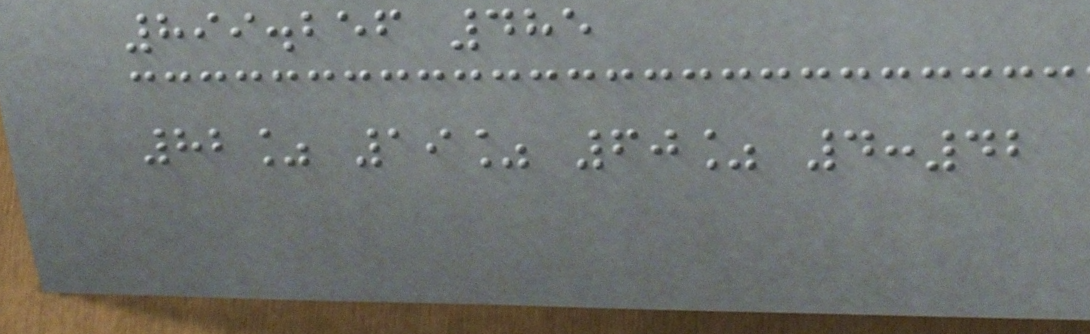899.256 485
82% 19% 60% 4:42
